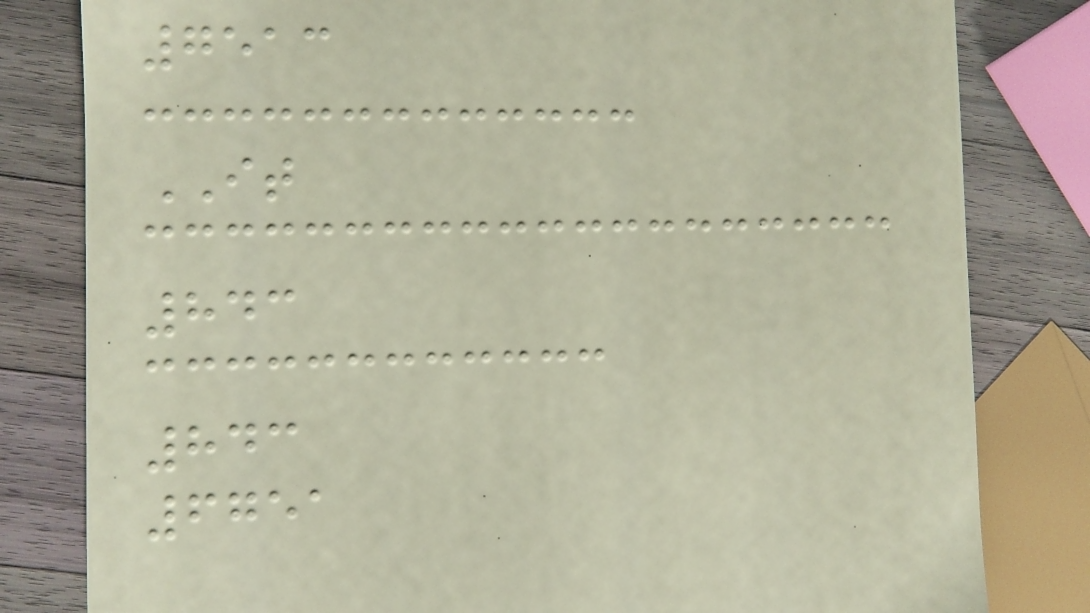7513
IT
843
843
6751
